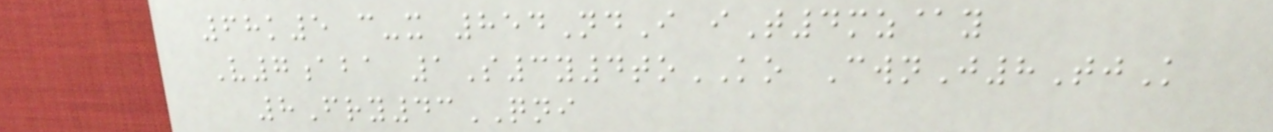68k5 c-x 854NdI iT4mz@y
V7aba 1S3y4toKO CwnJ8TjK
8Fry43QNI
